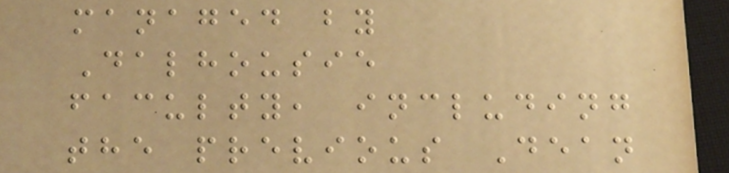managed by
Dalhousie
faculty, including
the previous Dean
